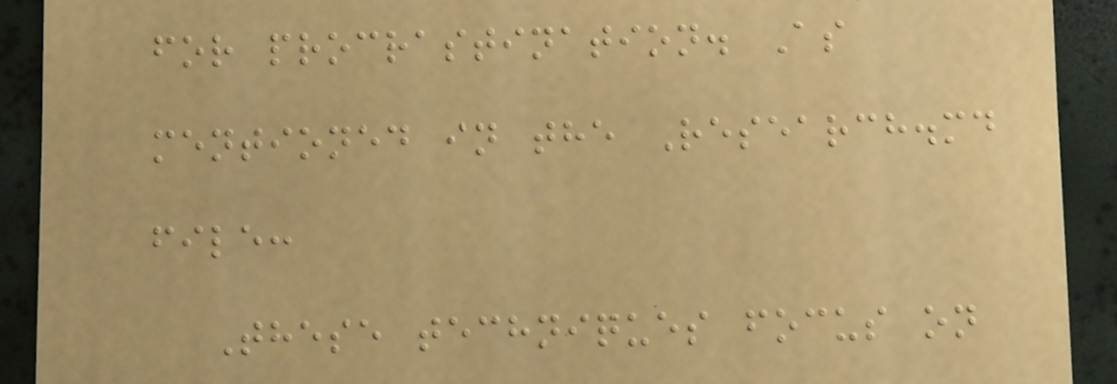for procrastination. As
mentioned in the Research.md
file:
These techniques focus on
